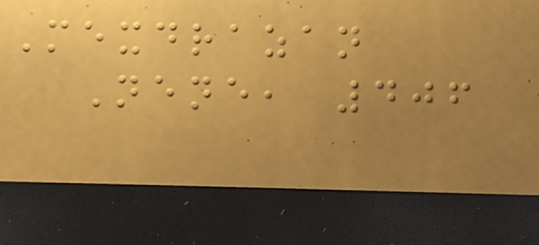Mexdrazan
Nene, 406
